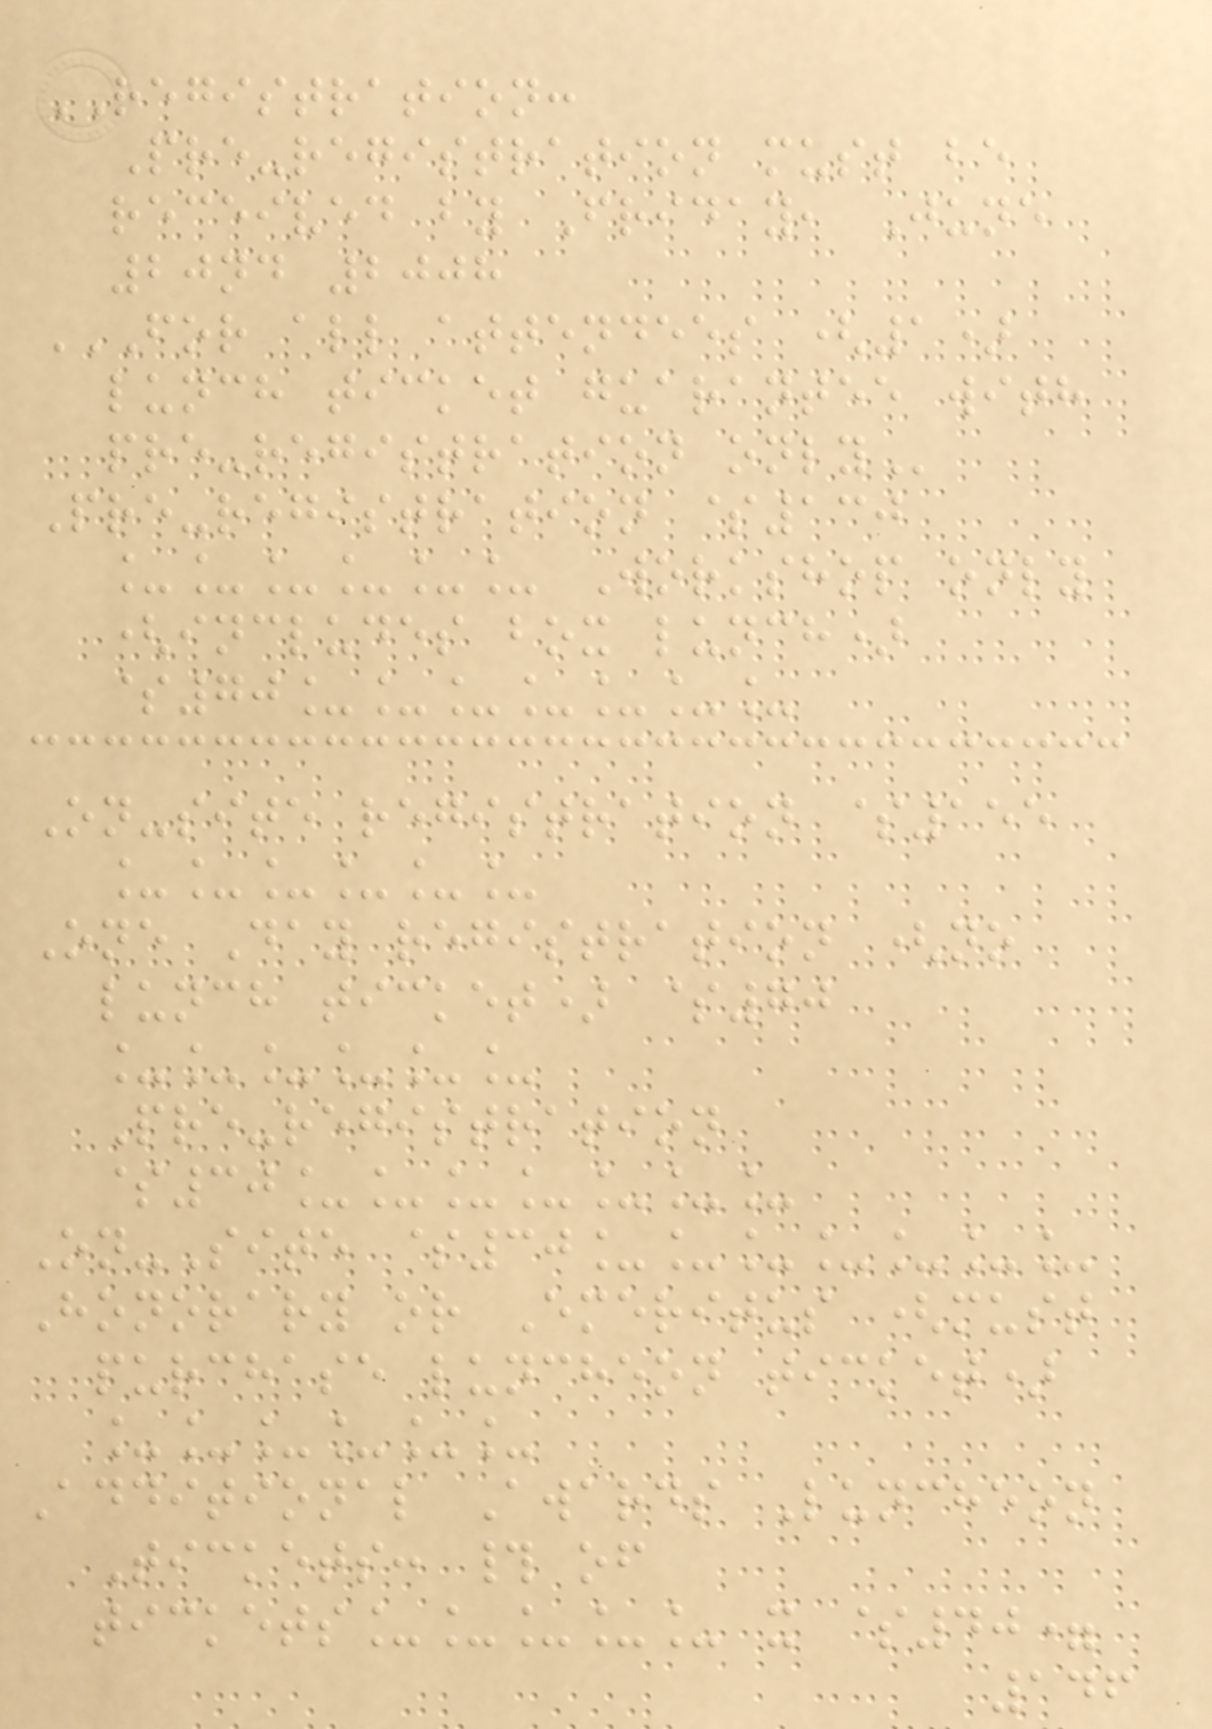REGISTRATION:
Pre-registration must be
received by Friday, June
20nd 2008
FOR ALL ATTENDEES (1)
LUNCH TICKET GUARANTEE WITH
PRE-REGISTRATION ONLY
Pre-registration $130
______ Workshop only
(includes box lunch)
$70_______
On-site registration $155
______
One Day registration (no
lunch ticket) $70
______
Pre-registration
$30_______
On-Site $30_______
Honorary or Emeritus (must
purchase luncheon ticket)
______
Additional Awards Luncheon
Tickets: # of
tickets_____ x $40=
146
